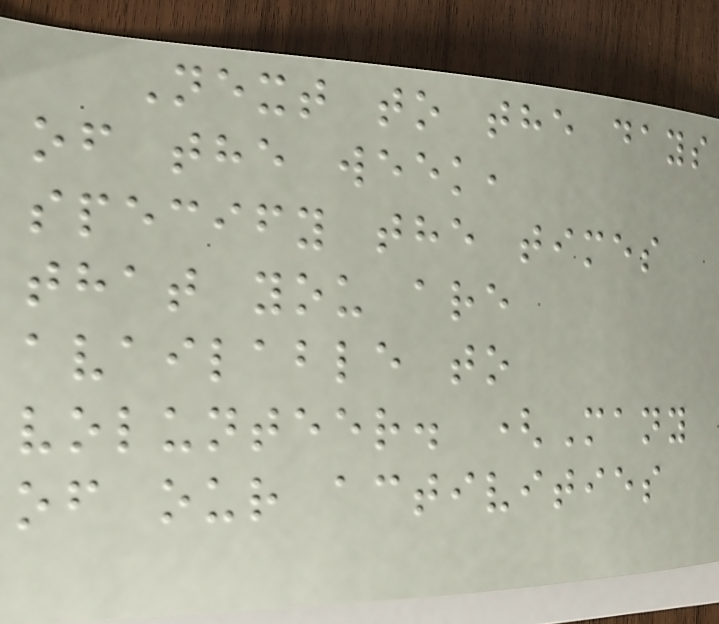Next to the days
of the week,
specify the times
that you are
available to
volunteer. (Many
of our activities
